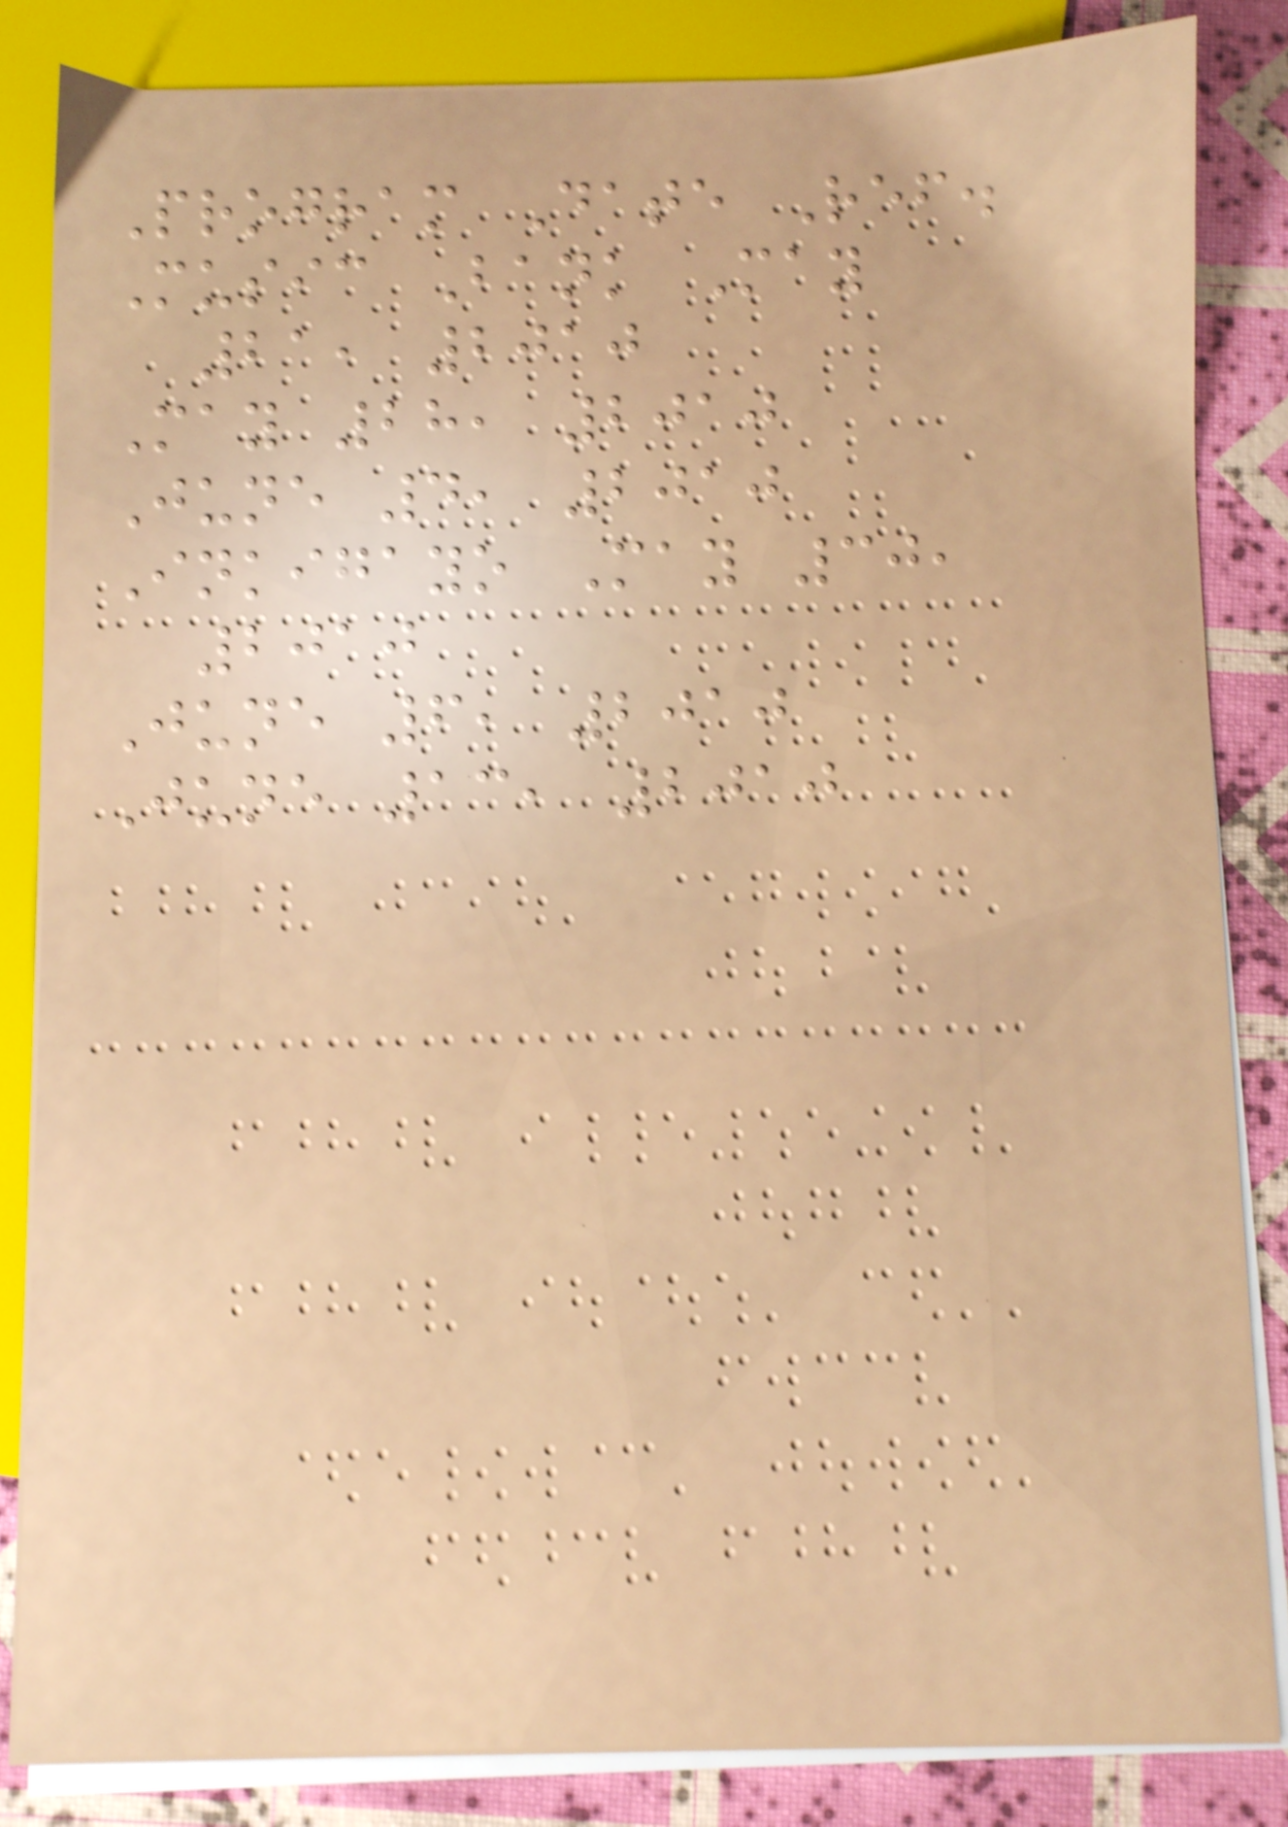Program Date Ref.
Music Bank May
21, 2010
May 28, 2010
June 4, 2010
Inkigayo May 30,
2010
June 6, 2010
June 13, 2010
